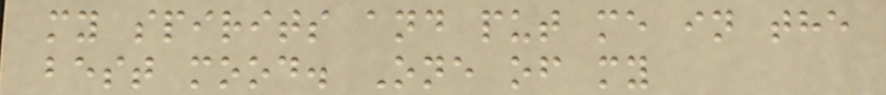my spirits and put me in the
best mood. One of my
